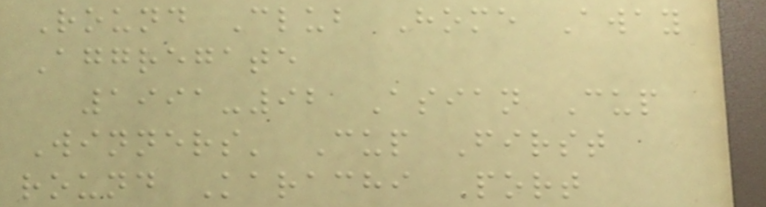Round Club Home Away
Aggregate
1991-92 Asian Cup
Winners' Cup First
round Karachi Port
